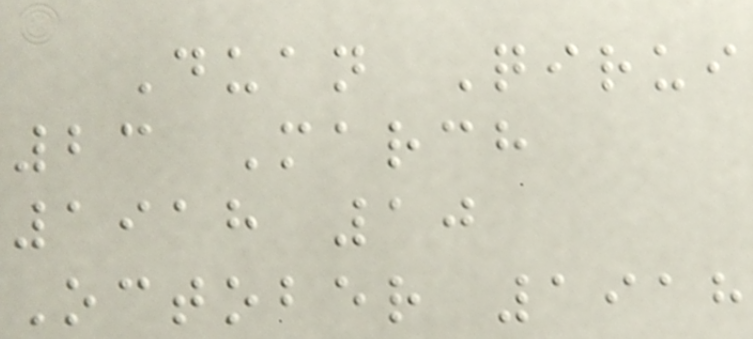Duan Qirui
23 March
1918 10
October 1918
